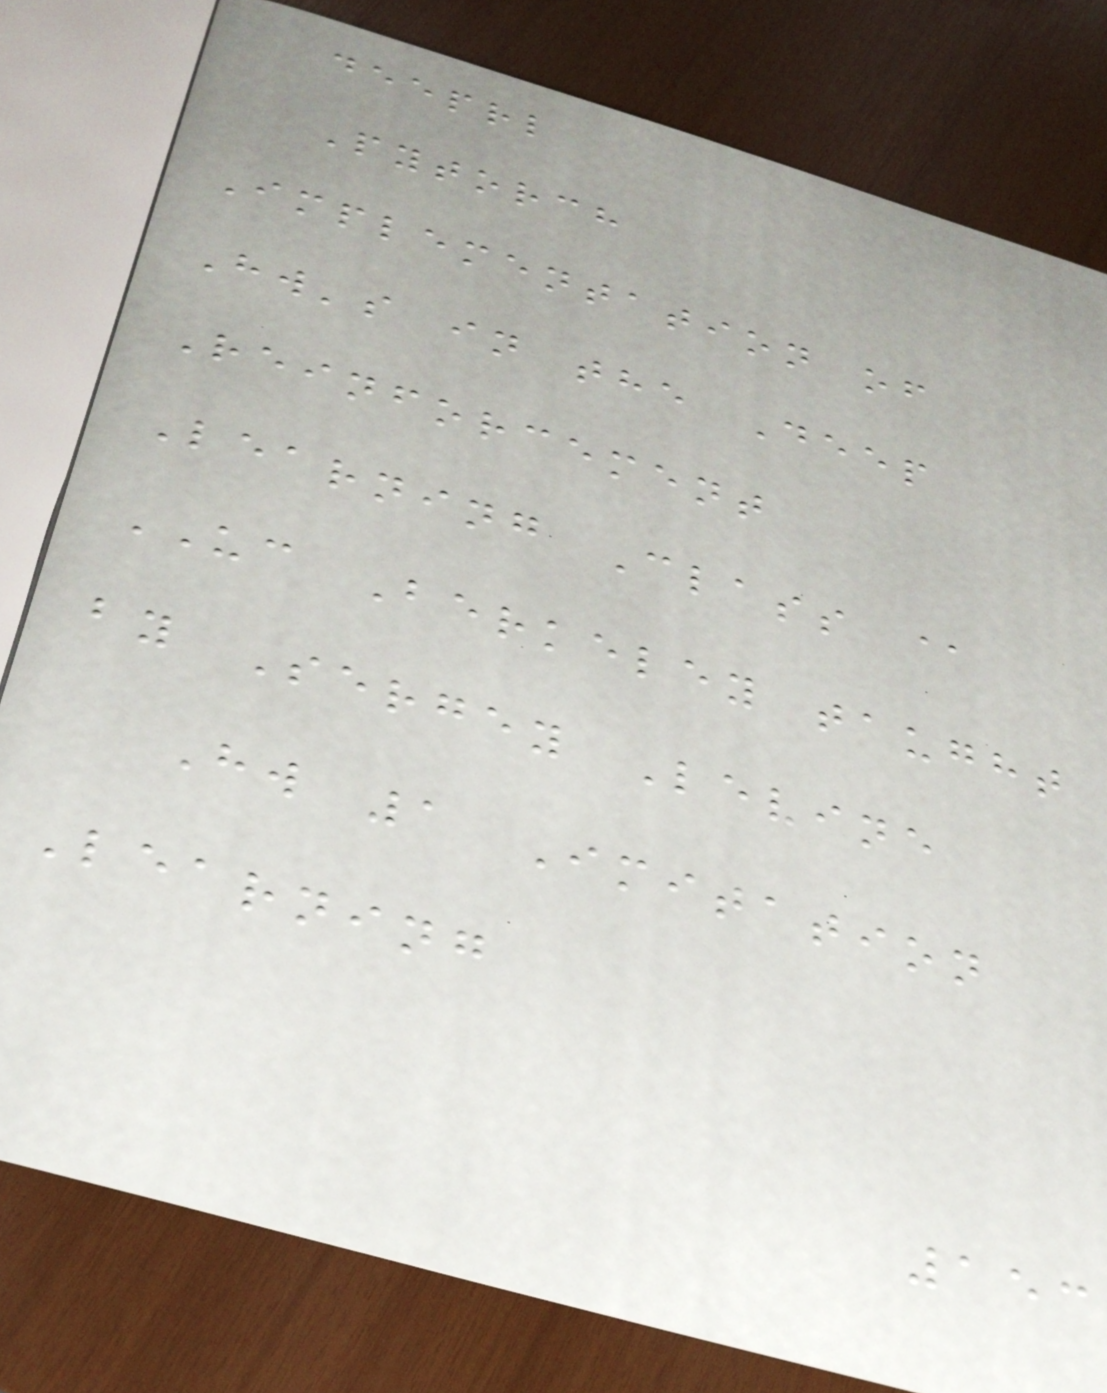deeprl
Pytorch
Implementation of
Hw's in the Deep
Reinforcement
Learning Class @
UC Berkeley taught
by Sergey Levine
Hw 1 Imitation
Learning
153
